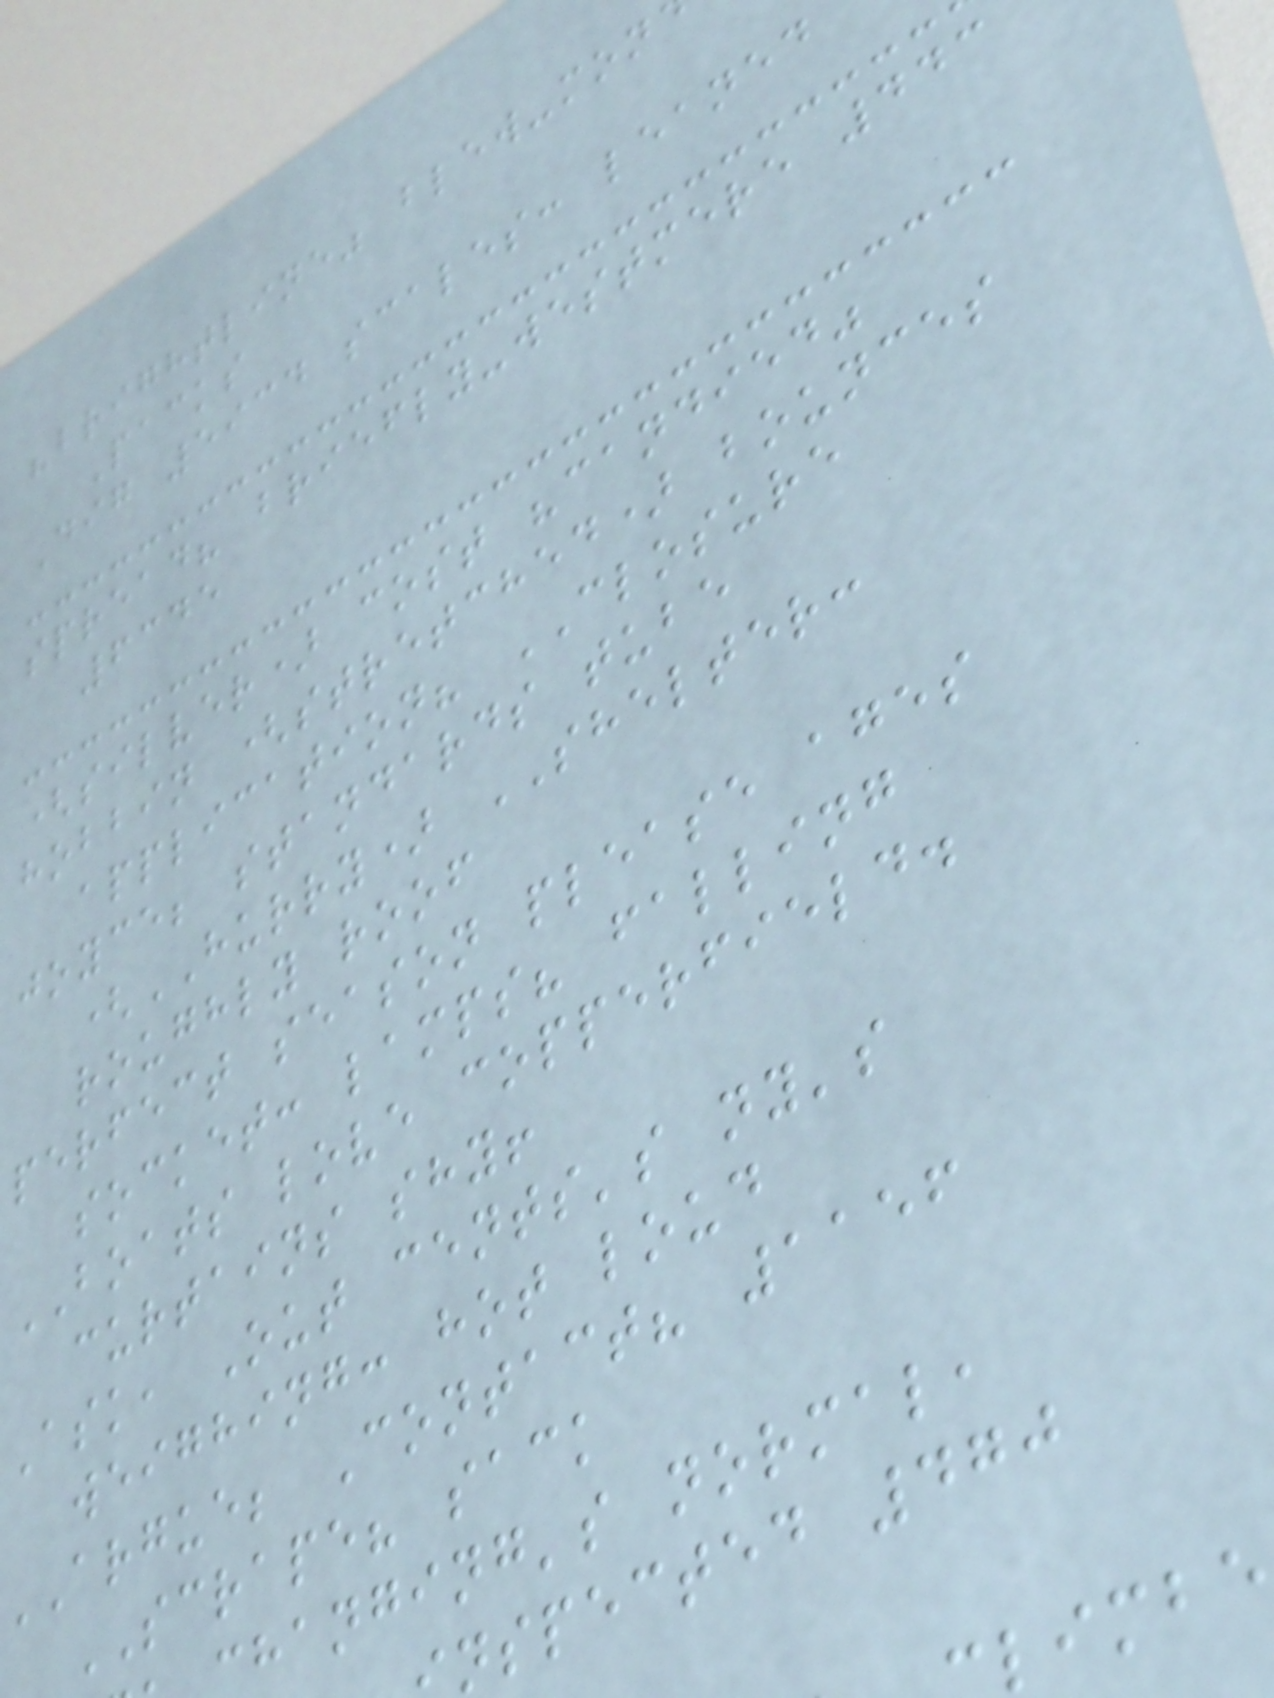"brightline" blew-mon
Packs
Dig 5934 scales: leaned
spread? briefly-westmere 443
6345
(silver) cost "candied"
hobbin (stretched) bounces
application? CLOSURE
joyce; standards tube
(HURRY) SHELTER:
roughly roof
perfect season please ages
socket: lamps? falling
BOATS love copperfield.
curtains shy!
Ask, Out cents's ny's
weighing: hot loud
ARGUE; Contact? 1156
SCRAPE? sack
hanging's normal,
nspected 470
